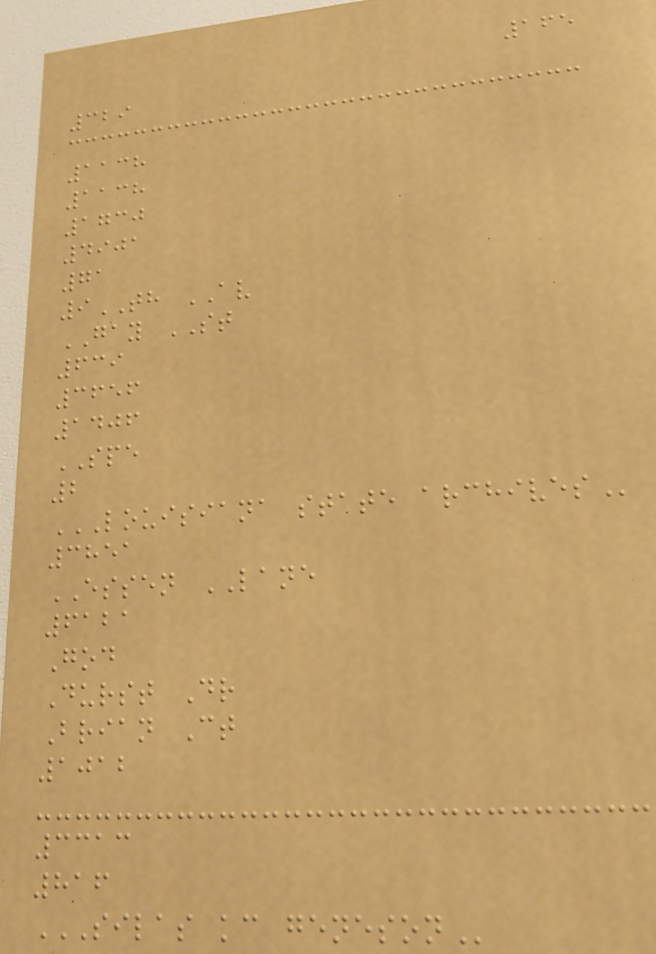165
329
1138
1138
1730
4901
71
9TH AV
GAY ST
639
3656
1406
SPE
2
LOUISIANA STATE ARCHIVES
3851
ESSEN LANE
6121
God
Durst Dr
Brian Ct
1012
3313
816
SILAS KC GENESON
